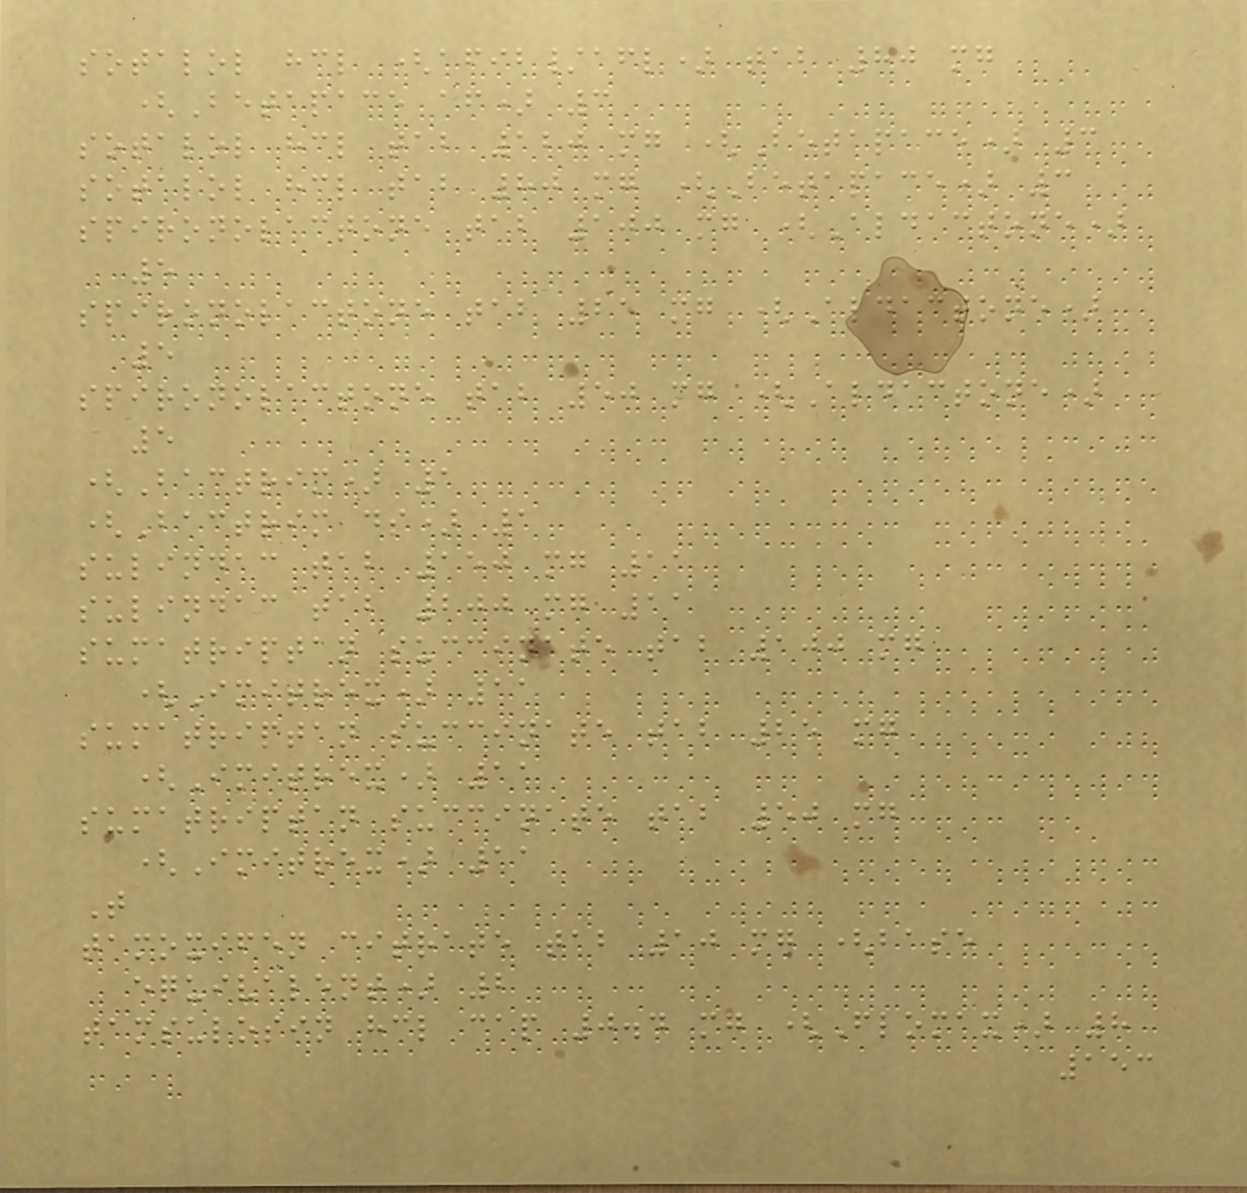sotalol hcl (afib/afl) tab 80 mg
(Betapace af) 3
sotalol hcl tab 120 mg (Betapace) 3
sotalol hcl tab 80 mg (Betapace) 3
spironolactone tab 100 mg (Aldactone)
5
spironolactone tab 25 mg (Aldactone)
5
spironolactone tab 50 mg (Aldactone)
5
(Bactrim) 1
(Bactrim ds) 1
sulindac tab 150 mg 11
sulindac tab 200 mg 11
sumatriptan succinate tab 100 mg
(Imitrex) 11
sumatriptan succinate tab 25 mg
(Imitrex) 11
sumatriptan succinate tab 50 mg
(Imitrex) 11
T
tamoxifen citrate tab 10 mg (base
equivalent) 2
tamsulosin hcl cap 0.4 mg (Flomax) 8
153
